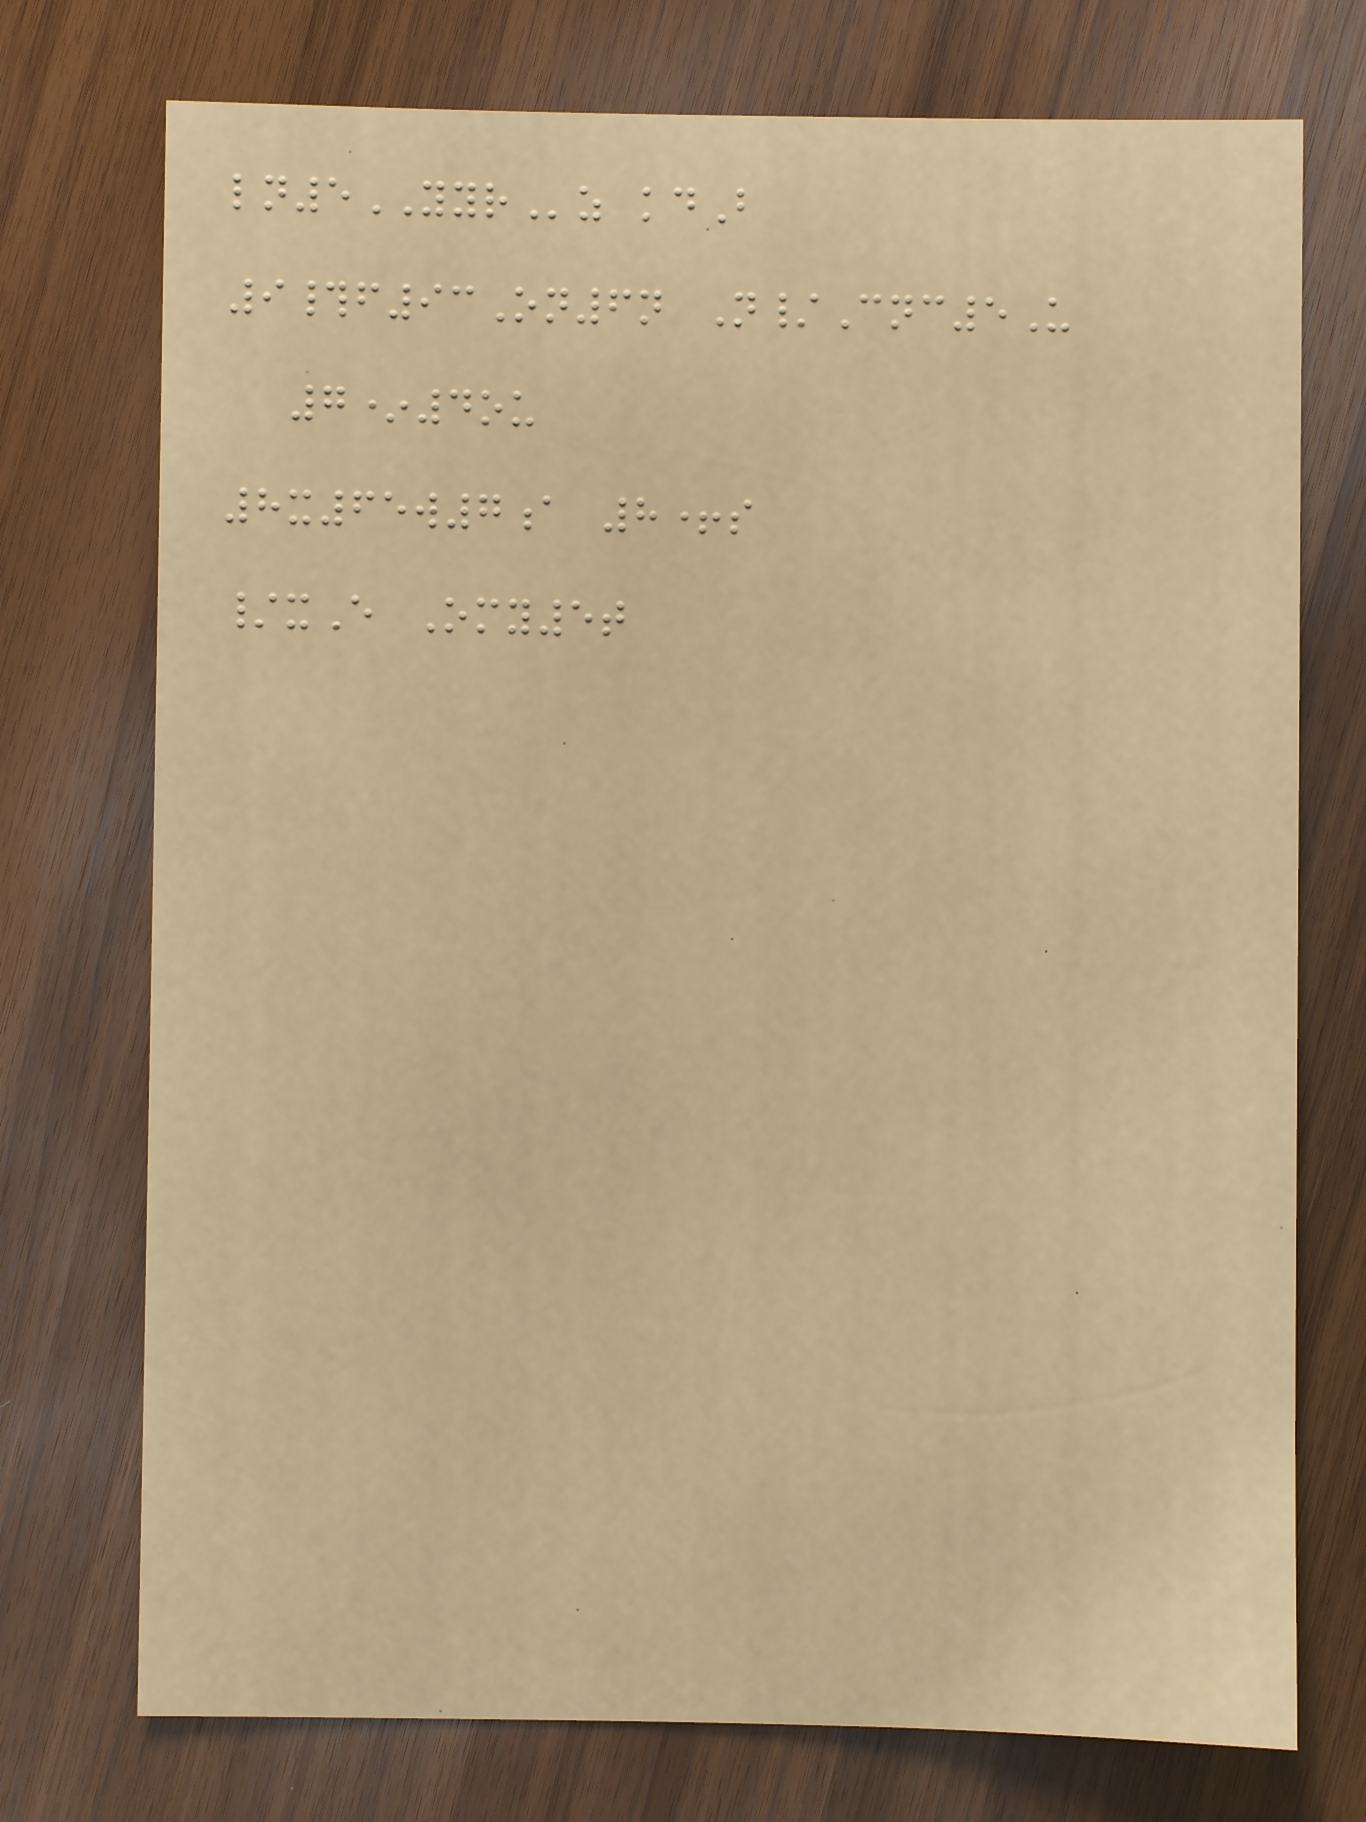ln5YYRz kdB
9#f93On6n N/Cnc5U
7*4ou
8x65w7a 8+s
/xE Omy5t
